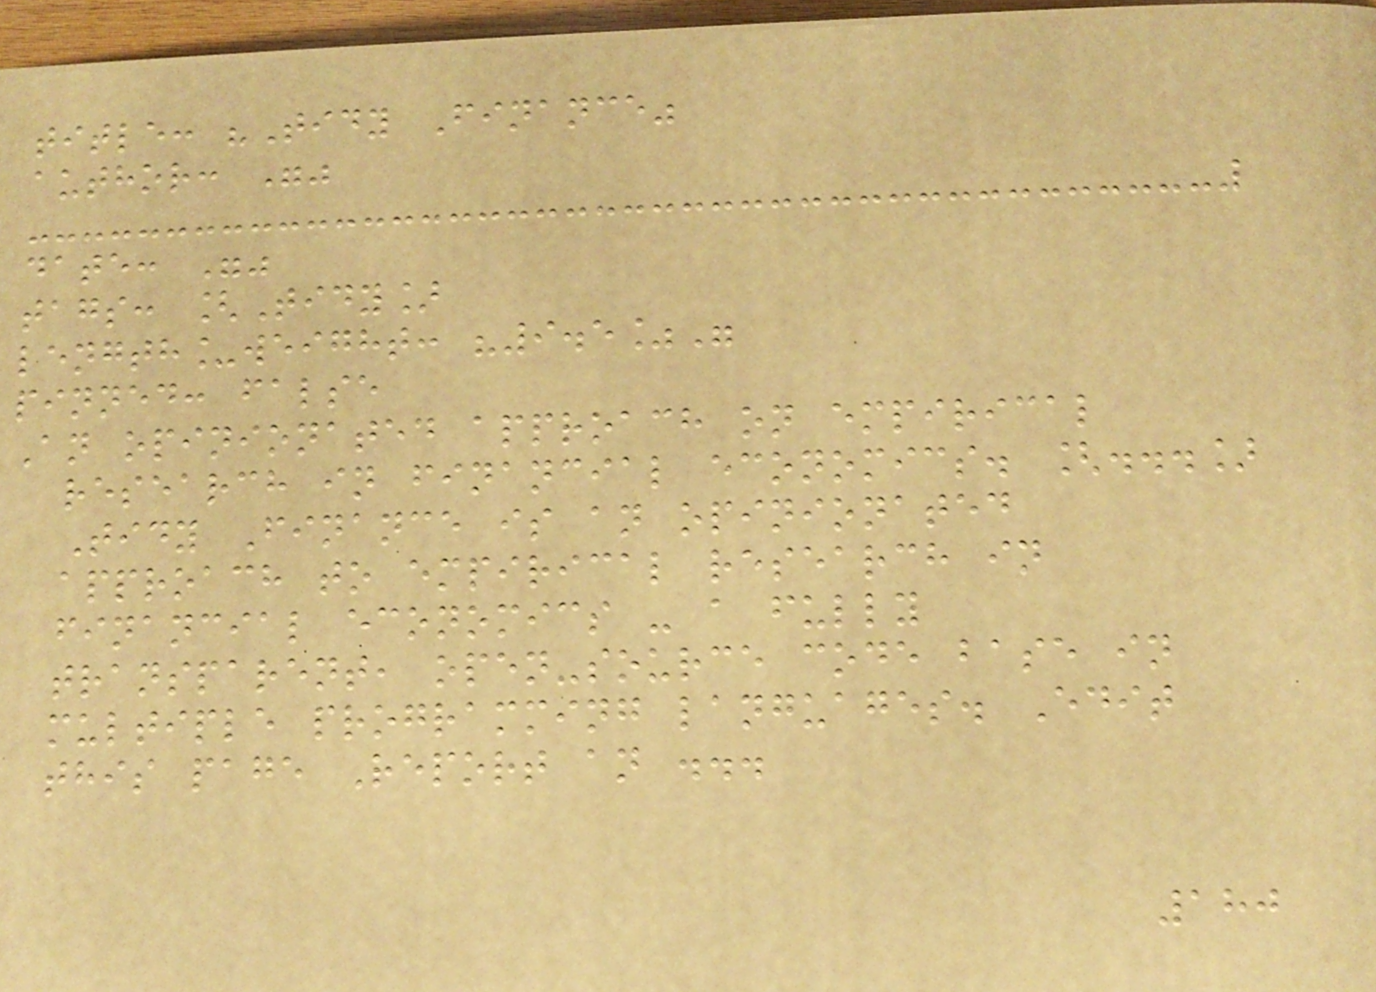title: "Tidy Finance"
author: ""
date: ""
tags: [Tidy]
length_weight: "9.5%"
pinned: false
An opinionated approach on empirical
research in financial economics. [...]
Tidy Finance is an opinionated
approach to empirical research in
financial economics - a fully
transparent, open-source code base in
multiple programming languages. Edit
this page Report an ...
180
